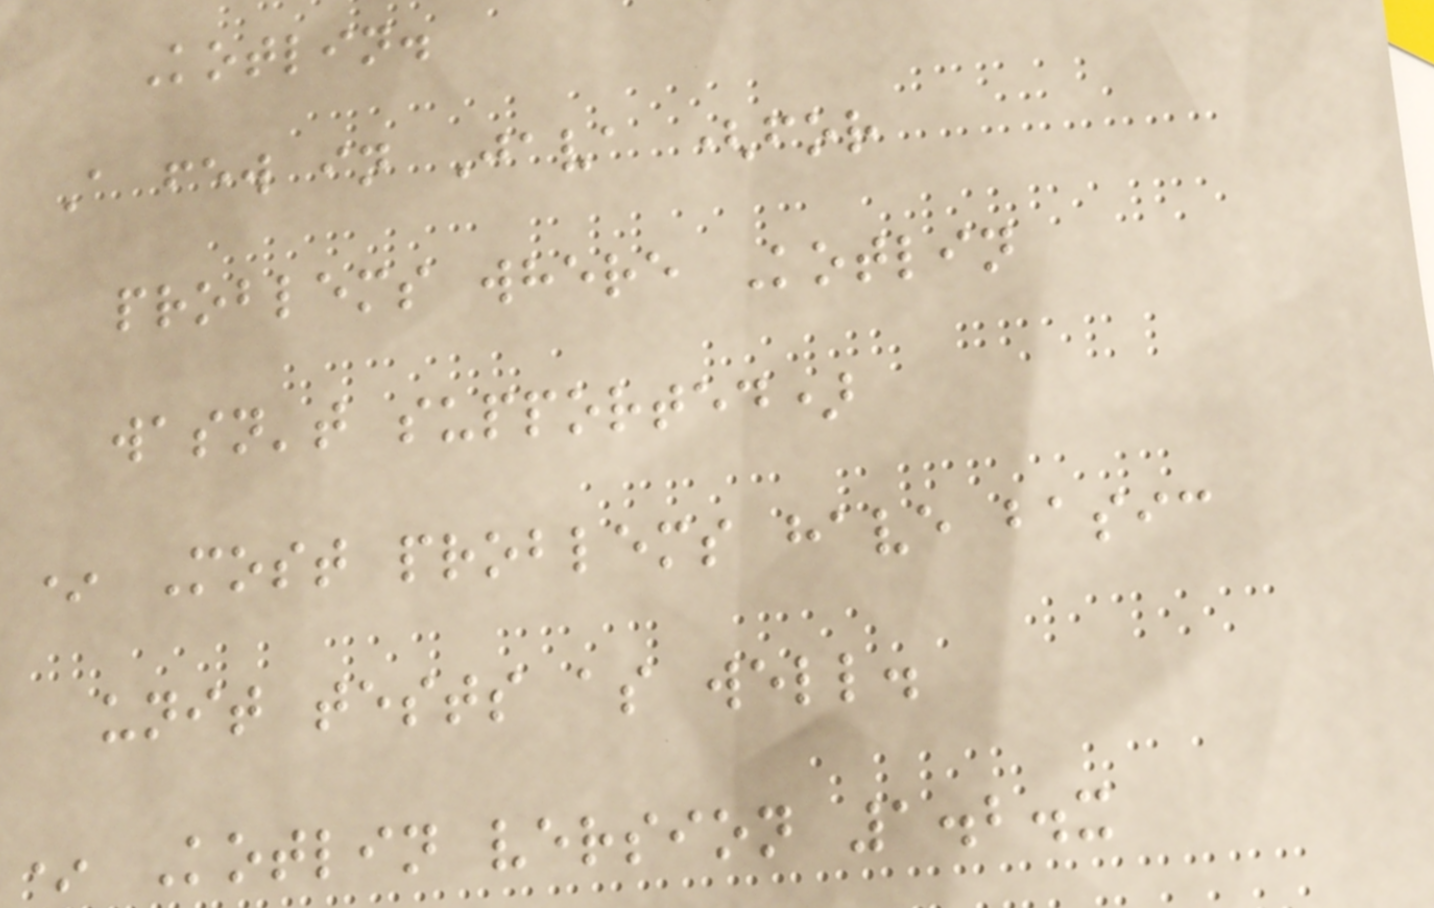Kotlin.
A few in Java (for
problems where Kotlin
wasn't supported)
* Most problems have basic
unit tests as well.
* Kotlin version 1.2.x
